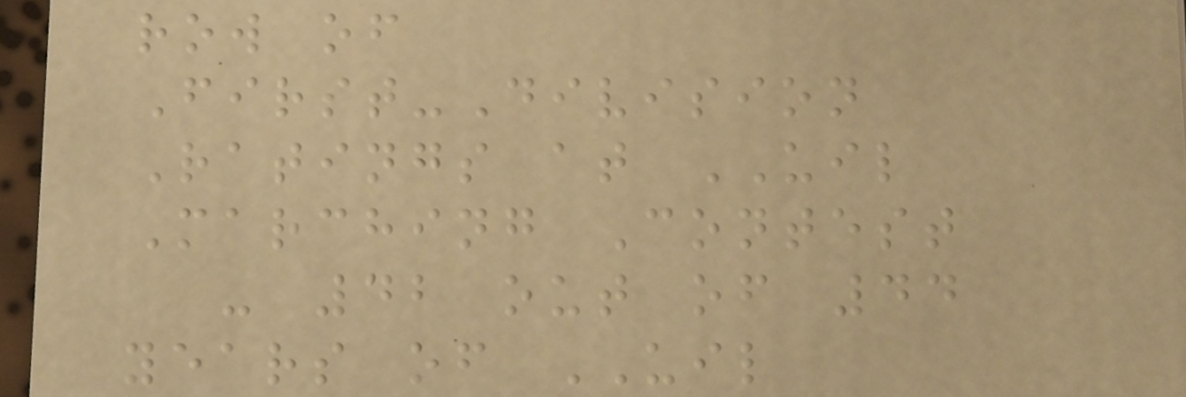row of
First-Division
Ratings at UIL
Marching Contest
- 42 out of 44
years of UIL
